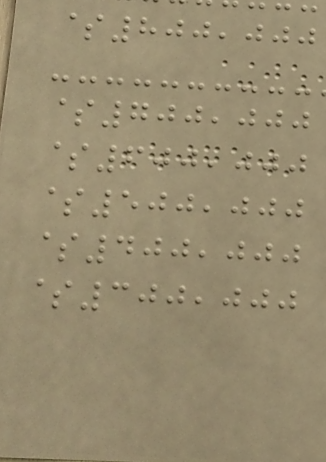$800,000
$700,000
$600,000
$500,000
$400,000
$300,000
